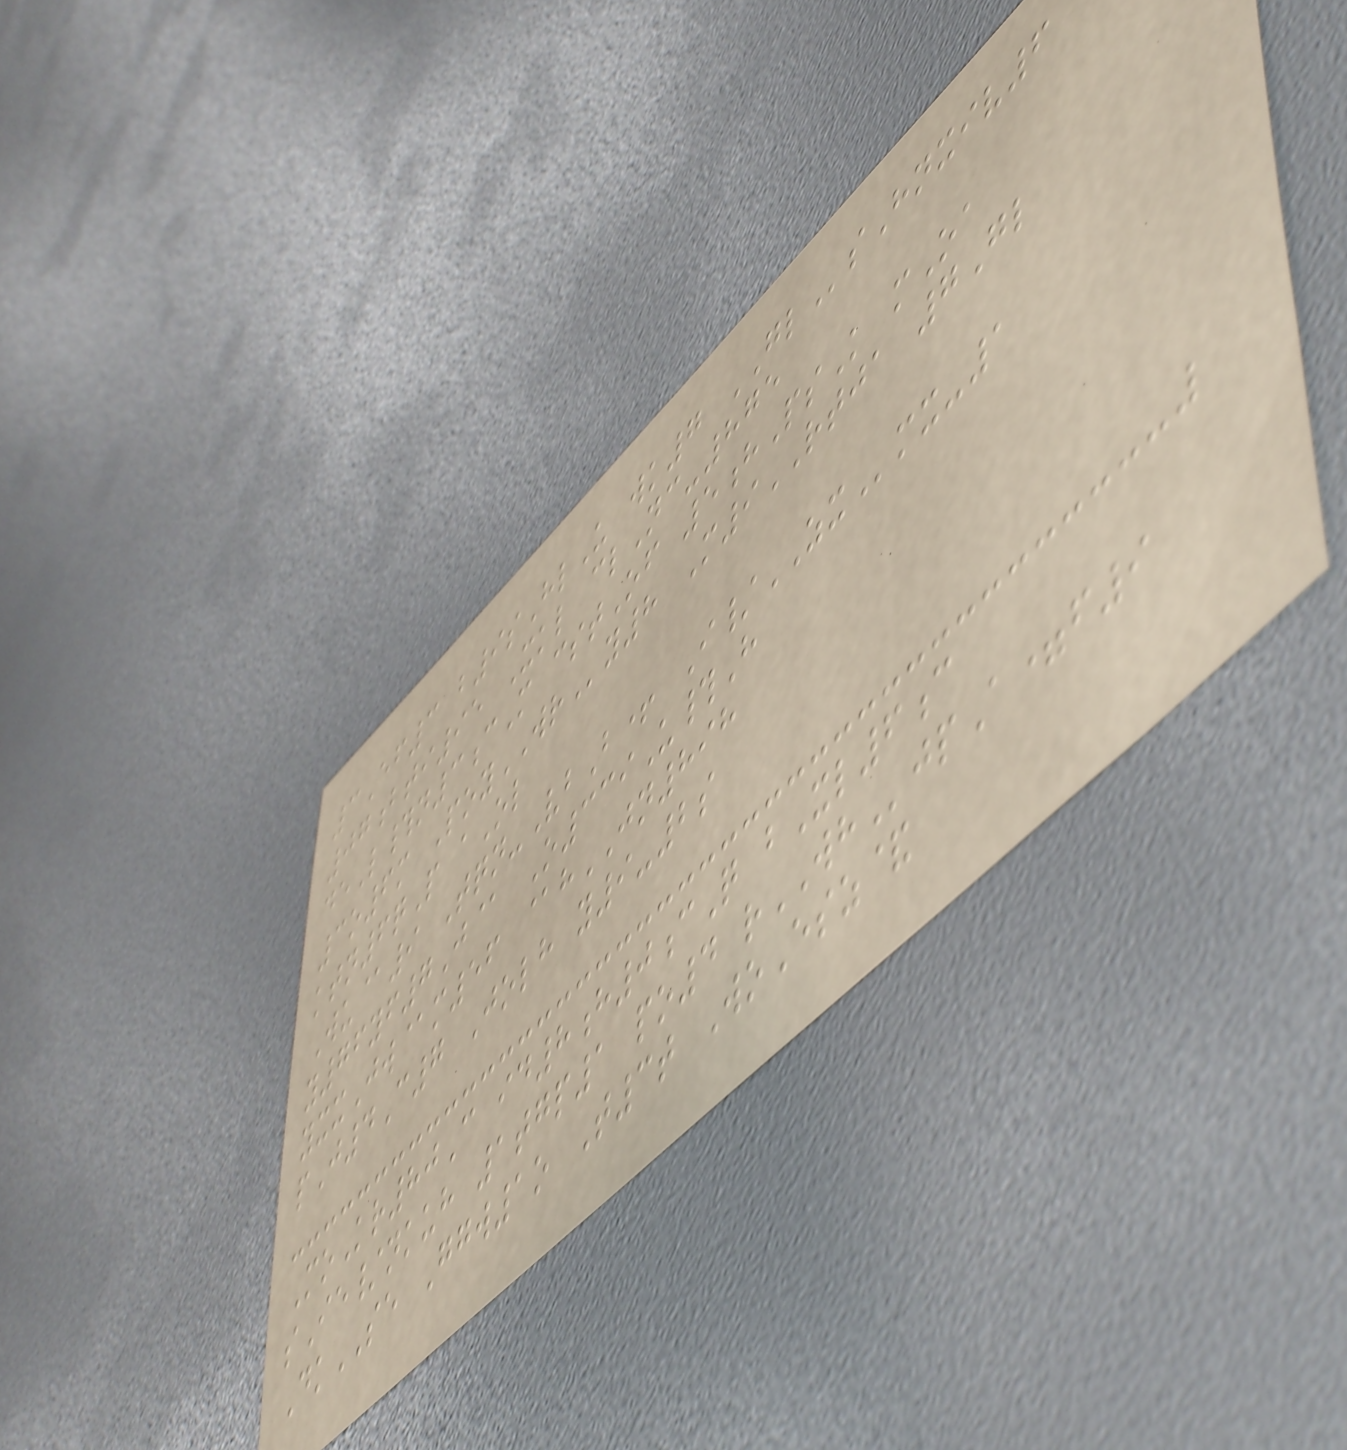3Ef3 b9sHlU wk7 GLsHnxiv6
07bti95 Xkl clNc-875
deL#n3cM cstOf 5hPsK mOa
3o6m PoyWRy8 M9RTJA 7Gl
ktn6qP aOl
Wu@9 Tqn-VbB+ I/ZXmx-1
y76yf7J@ O339U#H
yxxJw@m56 @hJN898
pJ4C7 Jolh y9-2s
MoKr80C id8h0cQ bXl6c
sIe/nkuh 1tgp1 po4 rWHjpA=f9
DkSE Ggw1o T3t WoEsz&
